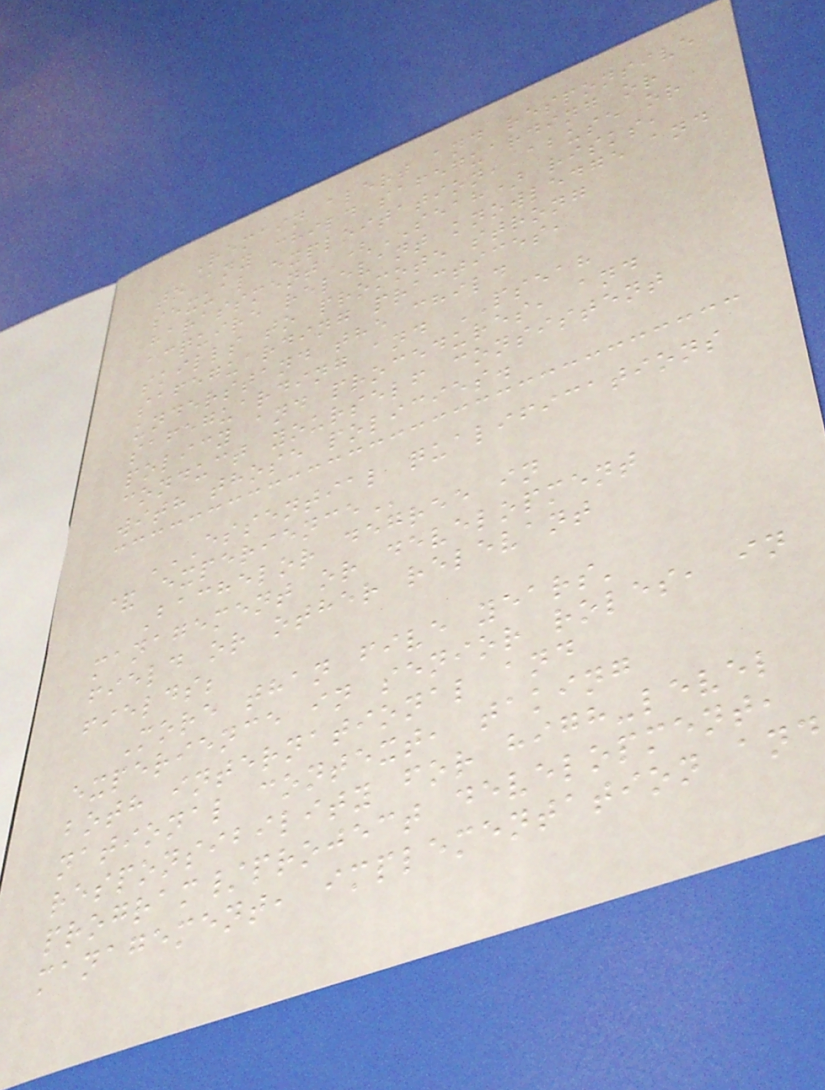Remain alert and responsive
to any child safeguarding or
sexual exploitation, abuse or
harassment (SEAH) risks,
acquire relevant knowledge and
skills to promote strong
safeguarding practices,
understand the child
safeguarding and PSEAH
policy and procedures, and
conduct yourself consistent
with those policies.
ESSENTIAL QUALIFICATIONS
& EXPERIENCE
Bachelor degree in
management or development
field or other relevant
fields;
More than five years'
experience in senior roles, in
both international and
national context, taking
responsibility for high-level
program/project development,
management, implementation and
